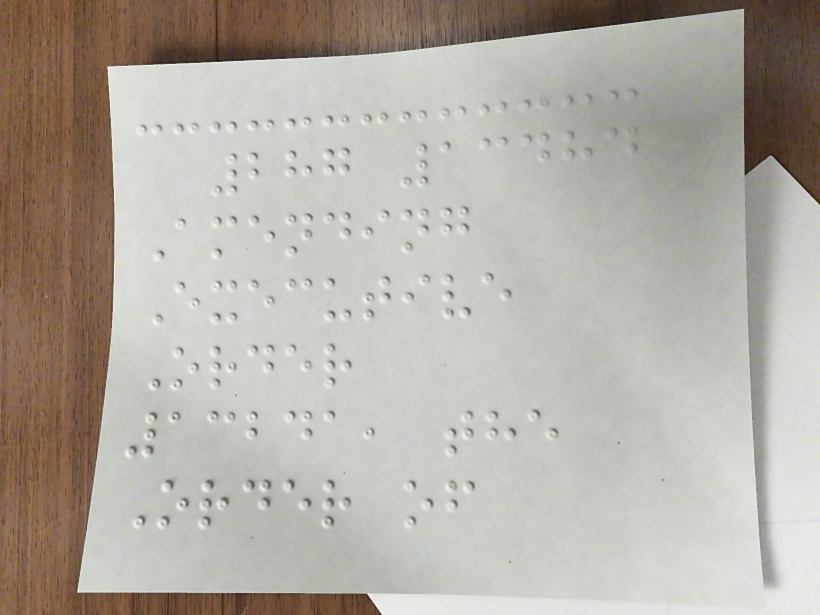287 13484
Amending
Executive
Order
13241, the
Order of
